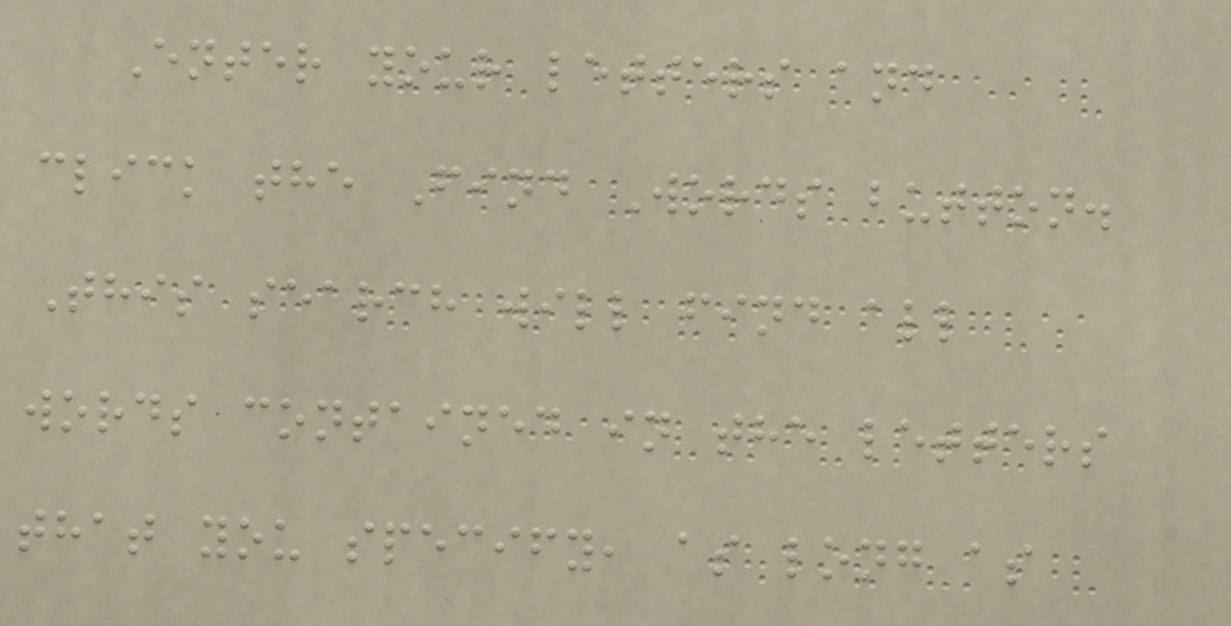Enter your letters and
click the Find Words button.
This search will find all
words contained in the letters
that you specify, as long as
